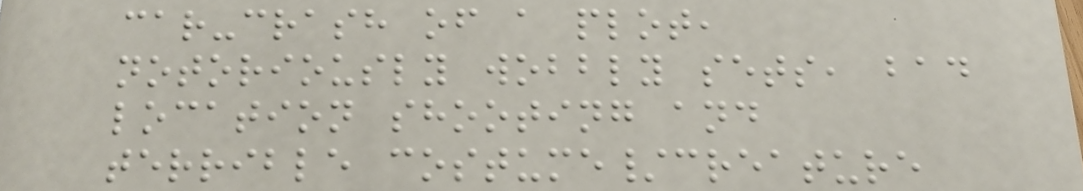car-crash of a plot,
notoriously wobbly sets, bad
location shooting and
terrible costume/creature
